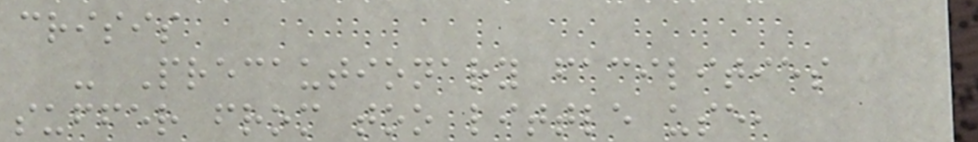crisis
- Precautionary facilities
suffer from too little use,
